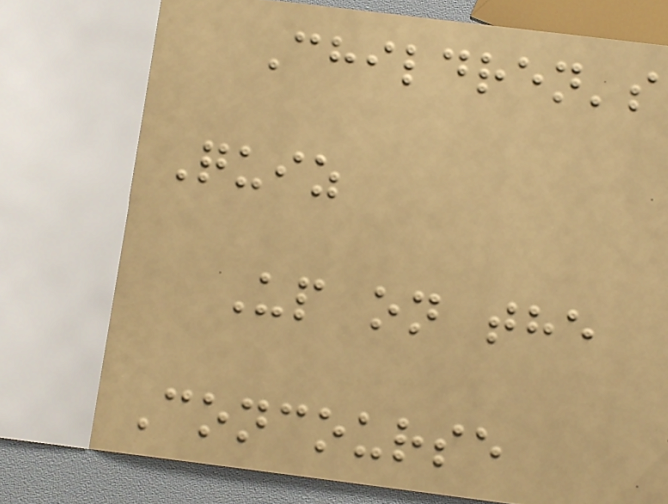Children's
Quiz
Up on the
Concourse
